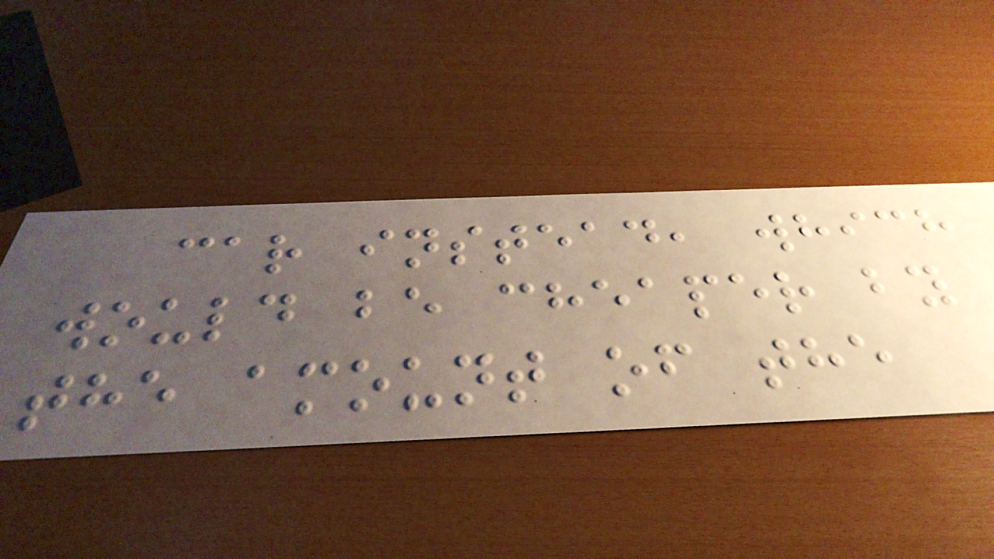car instead, which
would be cheaper by
the amount of the
